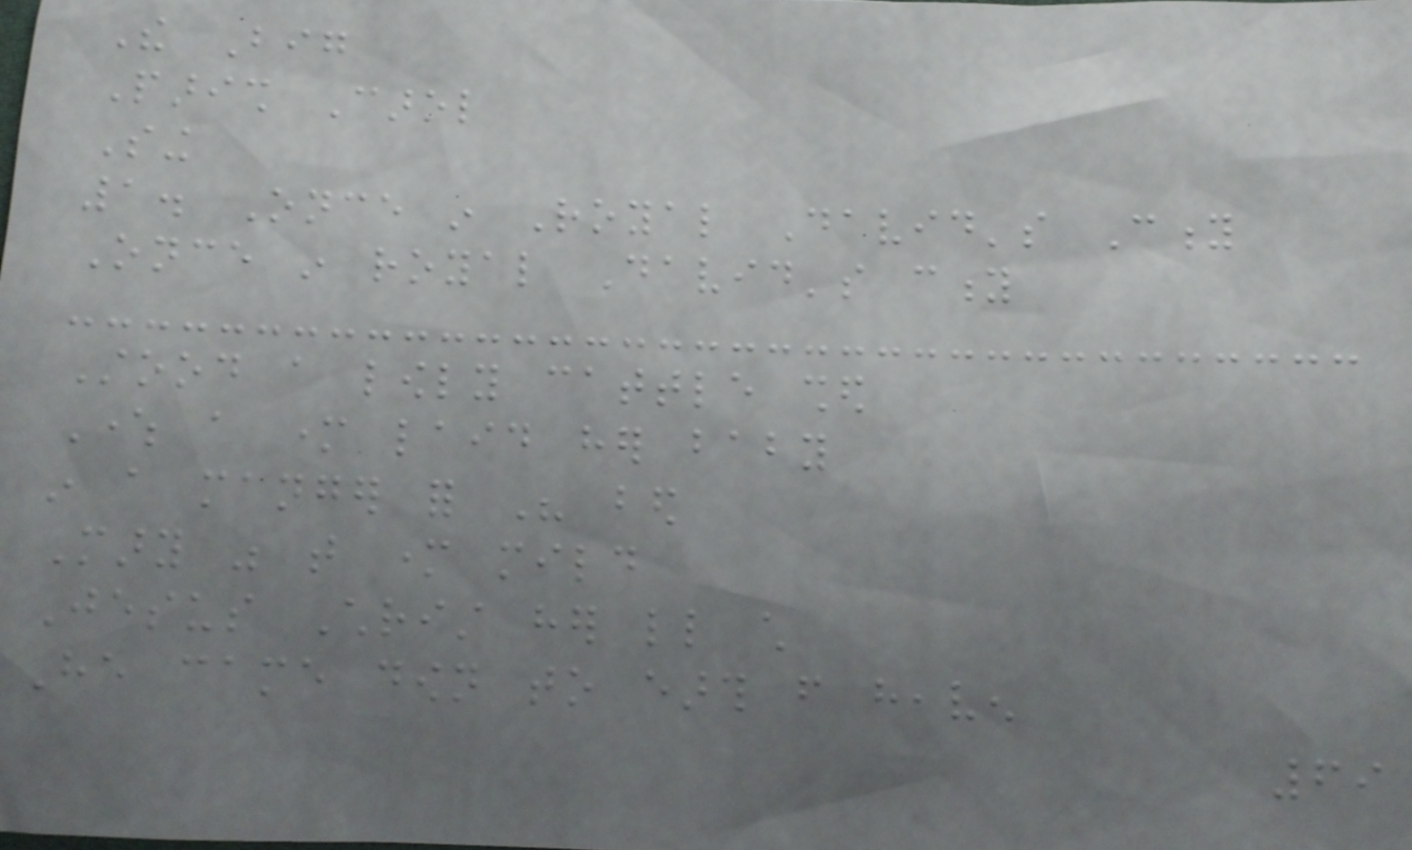The Big
Parish Carol
Sing
1. Once in Royal David's City
Once in royal David's city
Stood a lowly cattle shed
Where a mother laid her baby
in a manger for His bed
Mary was that mother mild
Jesus Christ her little child
He came down to earth from heaven
69
